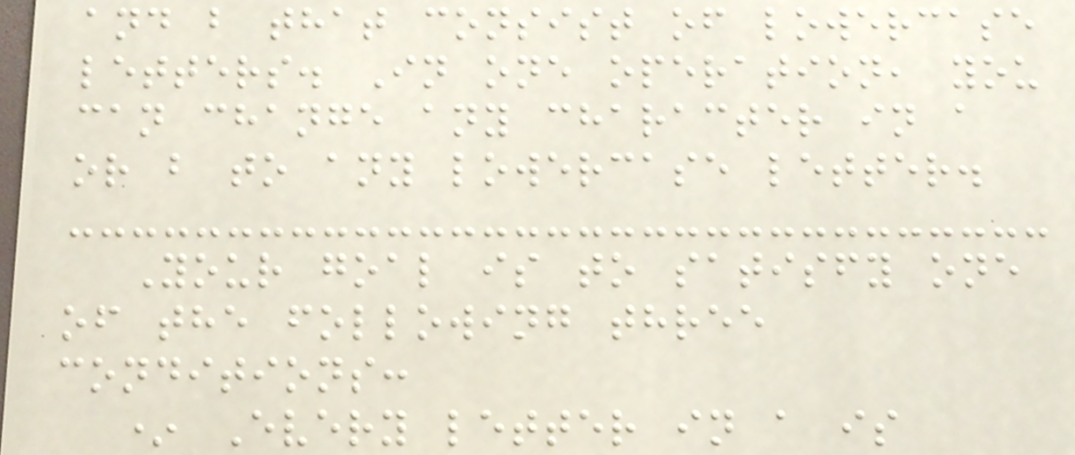and b that consist of lowercase
letters. In one operation, you
can change any character in a
or b to any lowercase letter.
Your goal is to satisfy one
of the following three
conditions:
* Every letter in a is
